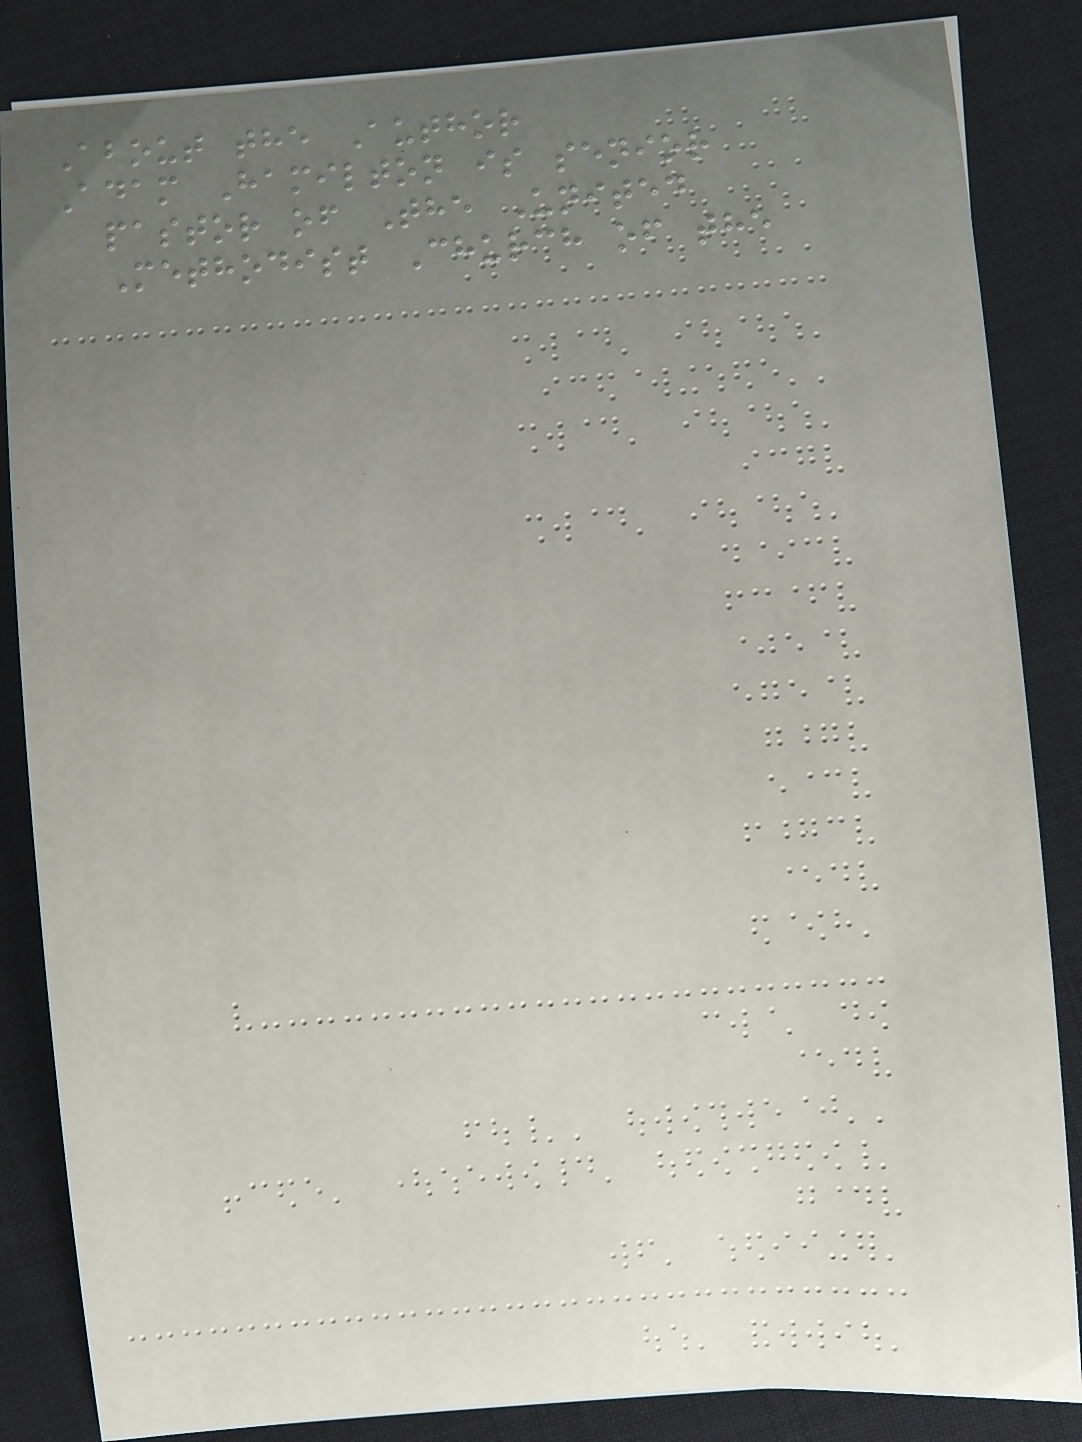About the Author
Adam Hamilton is senior
pastor of The United
Methodist Church of the
